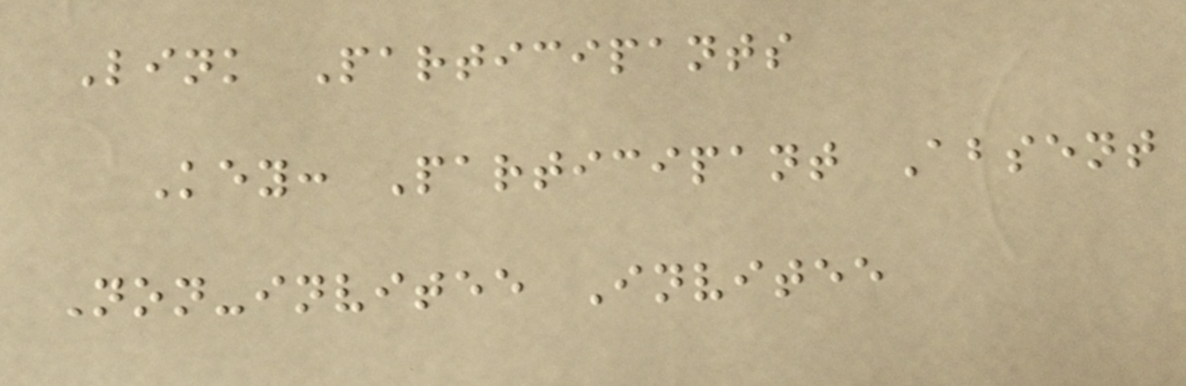Link Participants
Key: Participant Absent
Non-invitee Invitee
